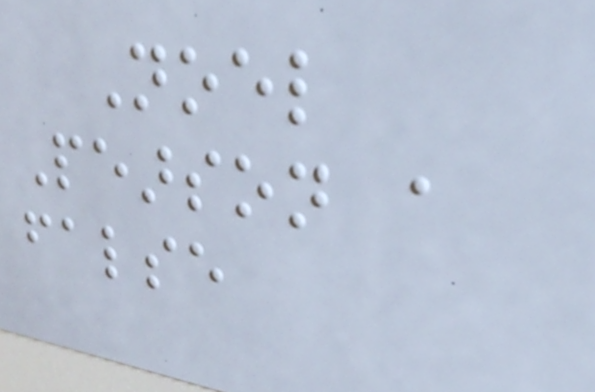Noel
Pearson a
false
